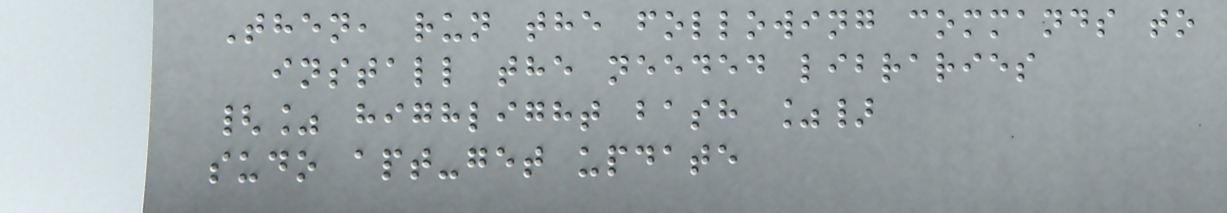Then, run the following commands to
install the needed libraries
{% highlight bash %}
sudo apt-get update
